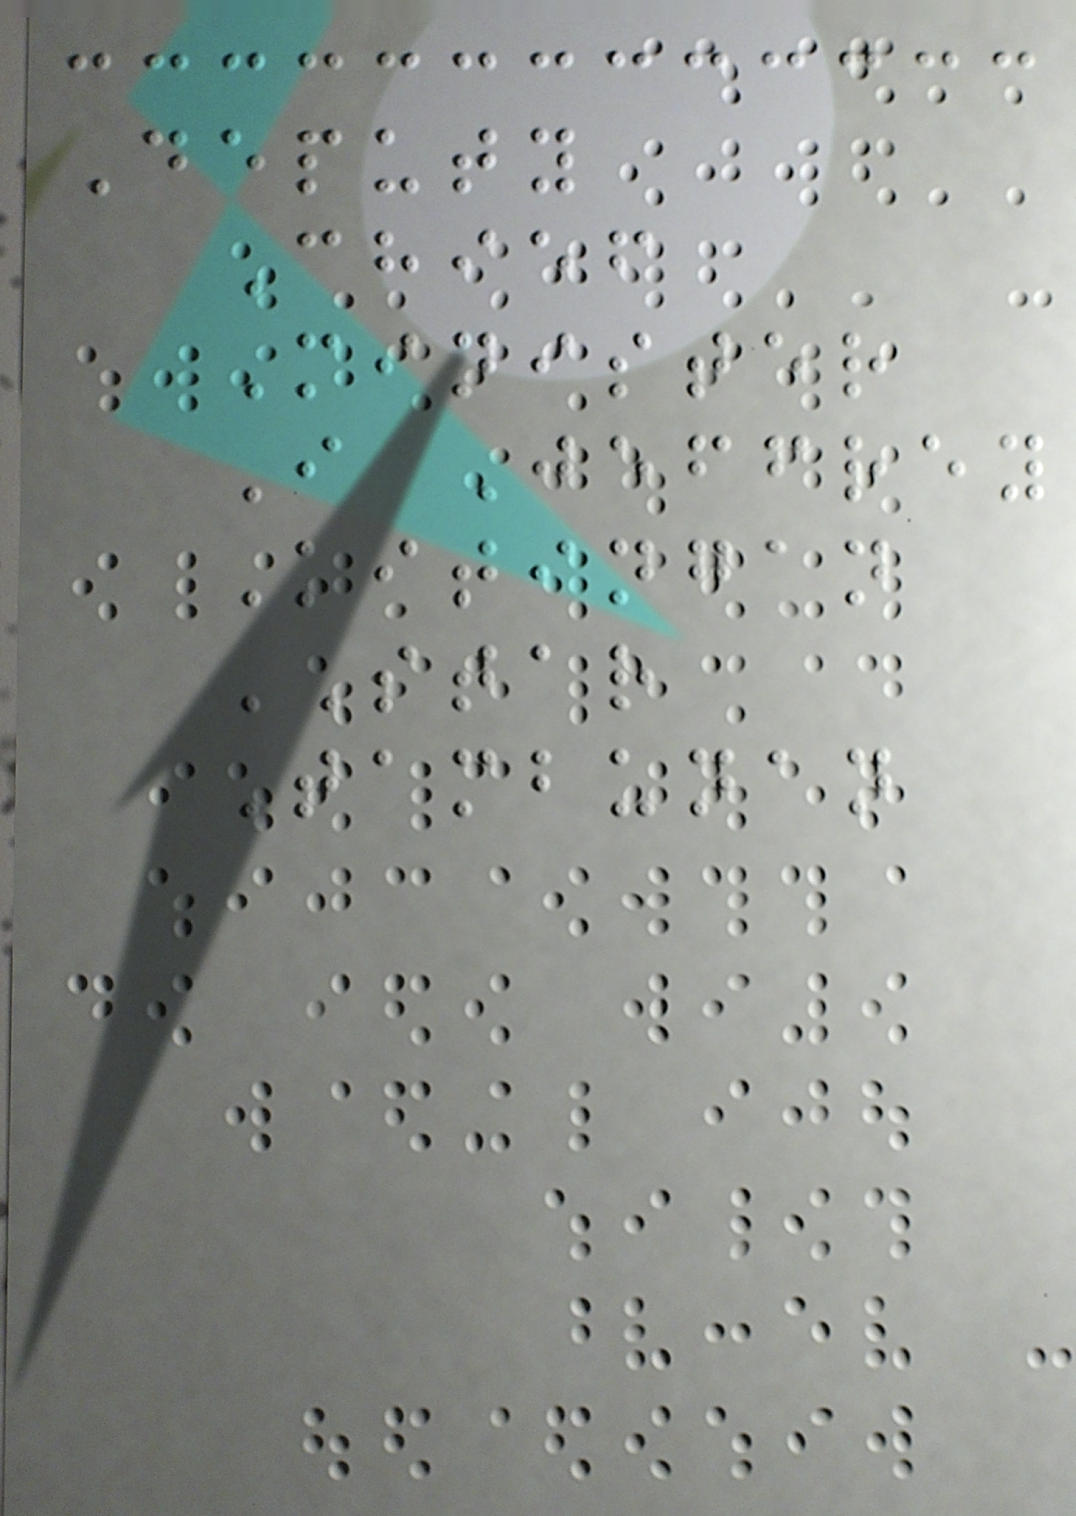Deputy
Chief
Minister
I Jeffrey
Kitingan
STAR
Tambunan
